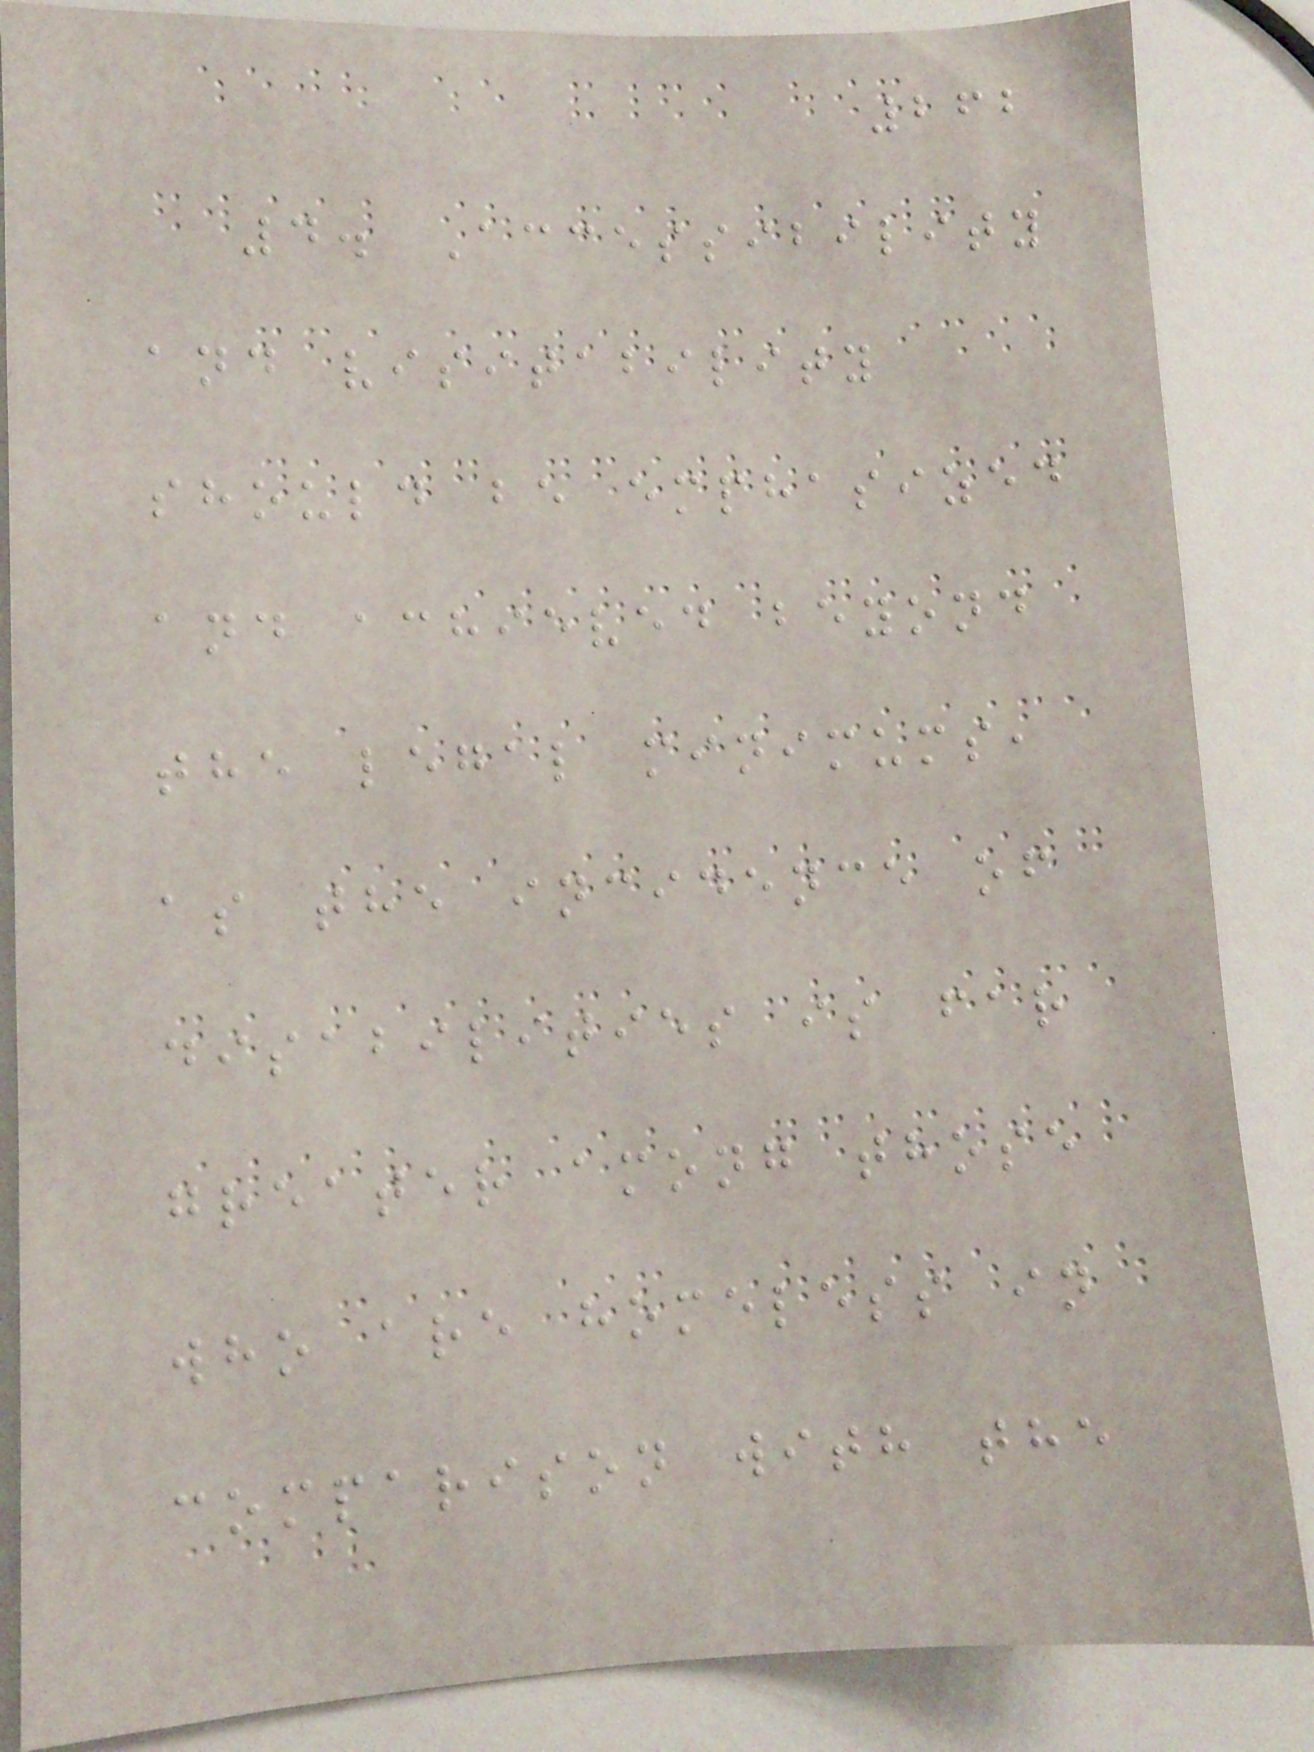262
4. Accessibility
and visitability
should be emphasized
and achieved beyond
the legal minimums,
as the incidence of
disabilities is far
greater among those
who are homeless in
comparison with the
